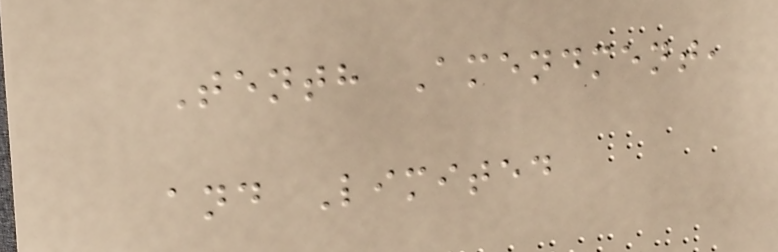Tenth Amendment,
and Limited
